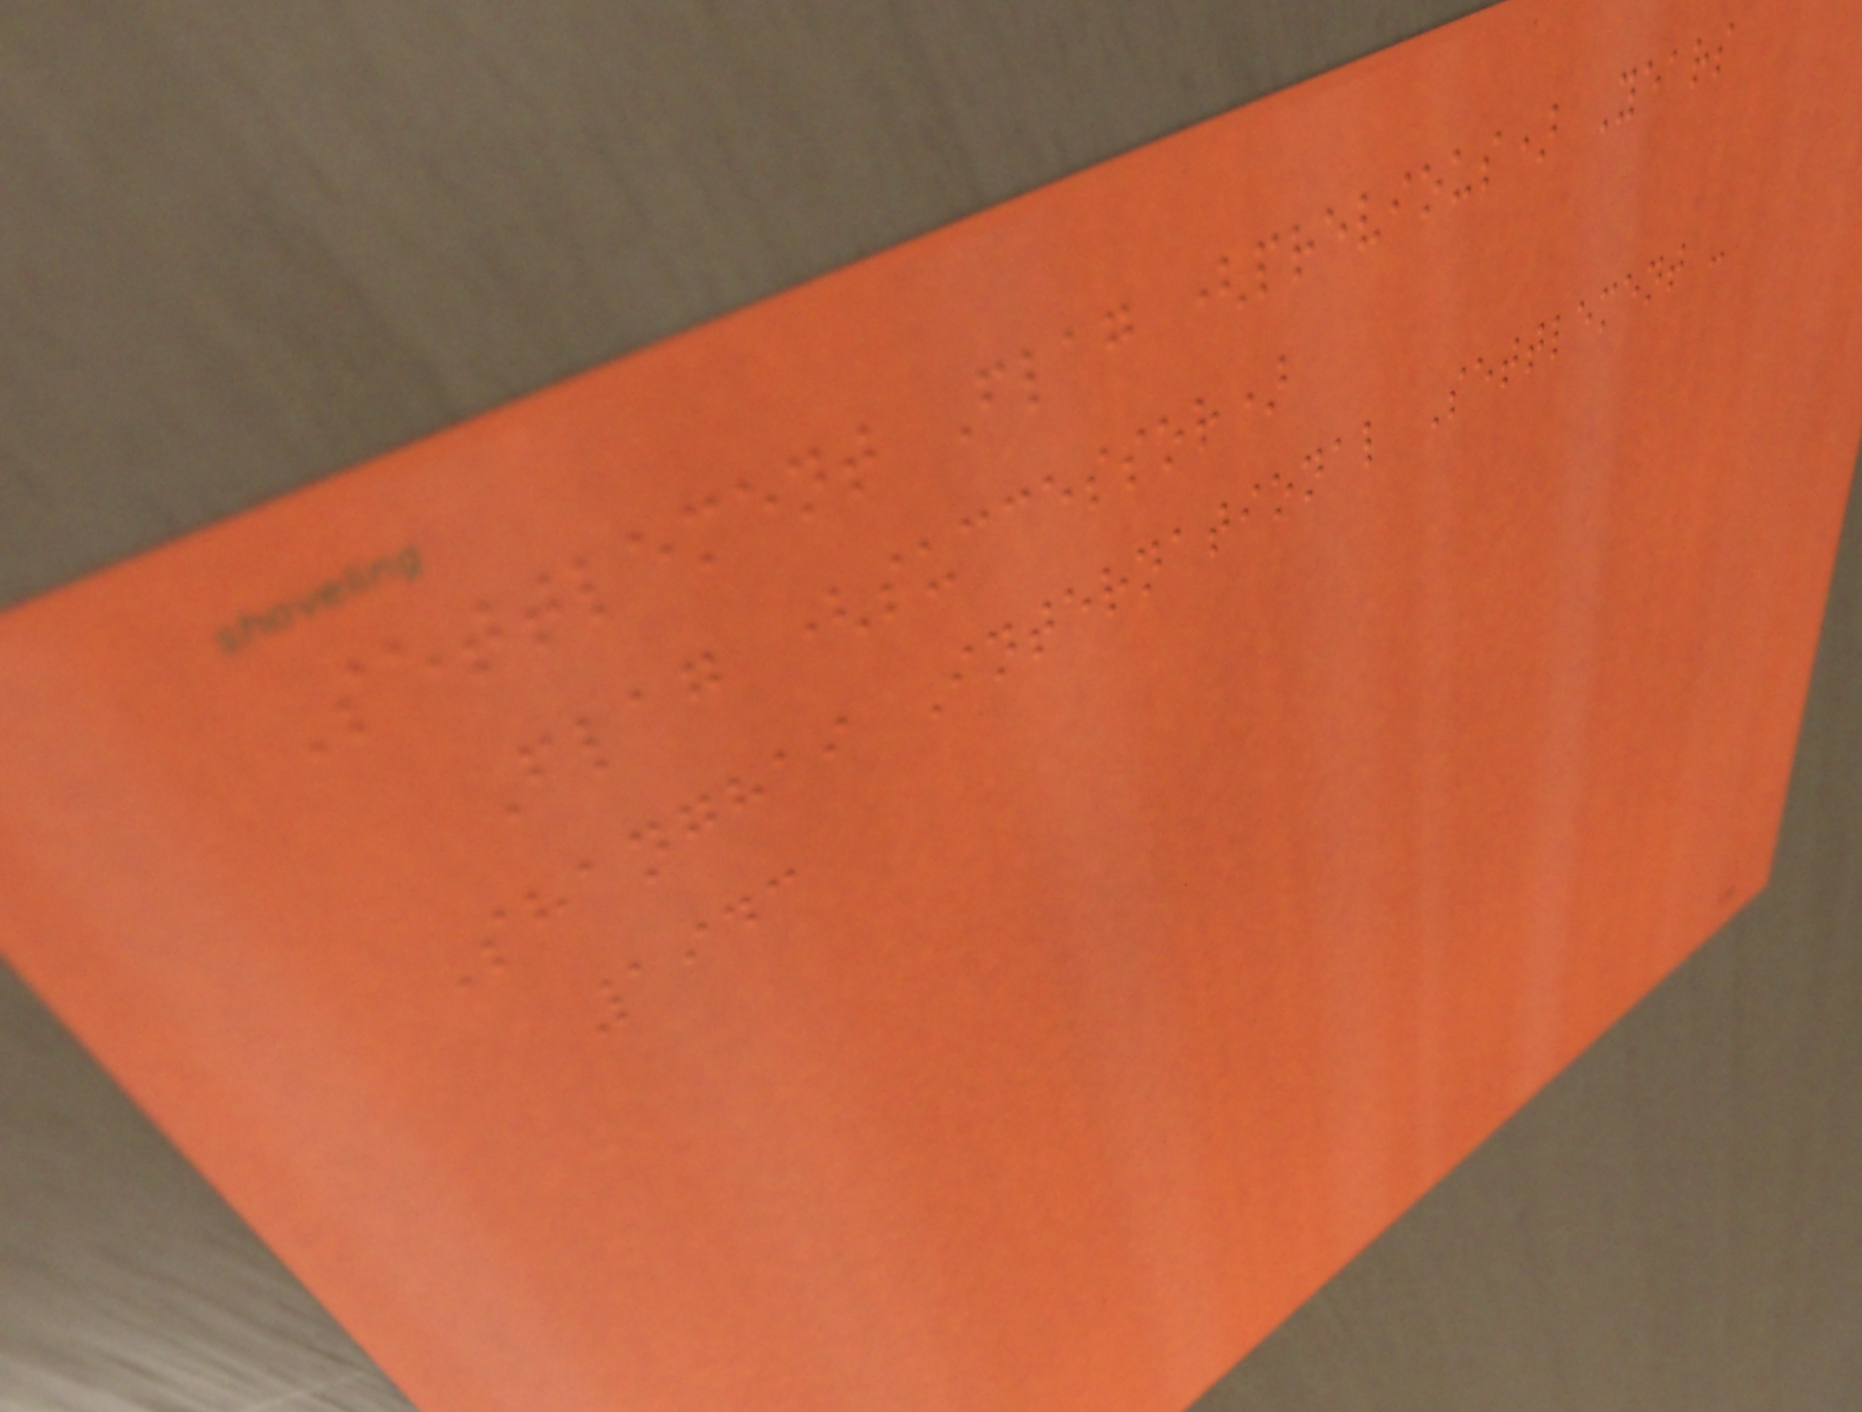Settlement Flag (previous) Years
Flag (successor)
Shanghai International Settlement -
1943
